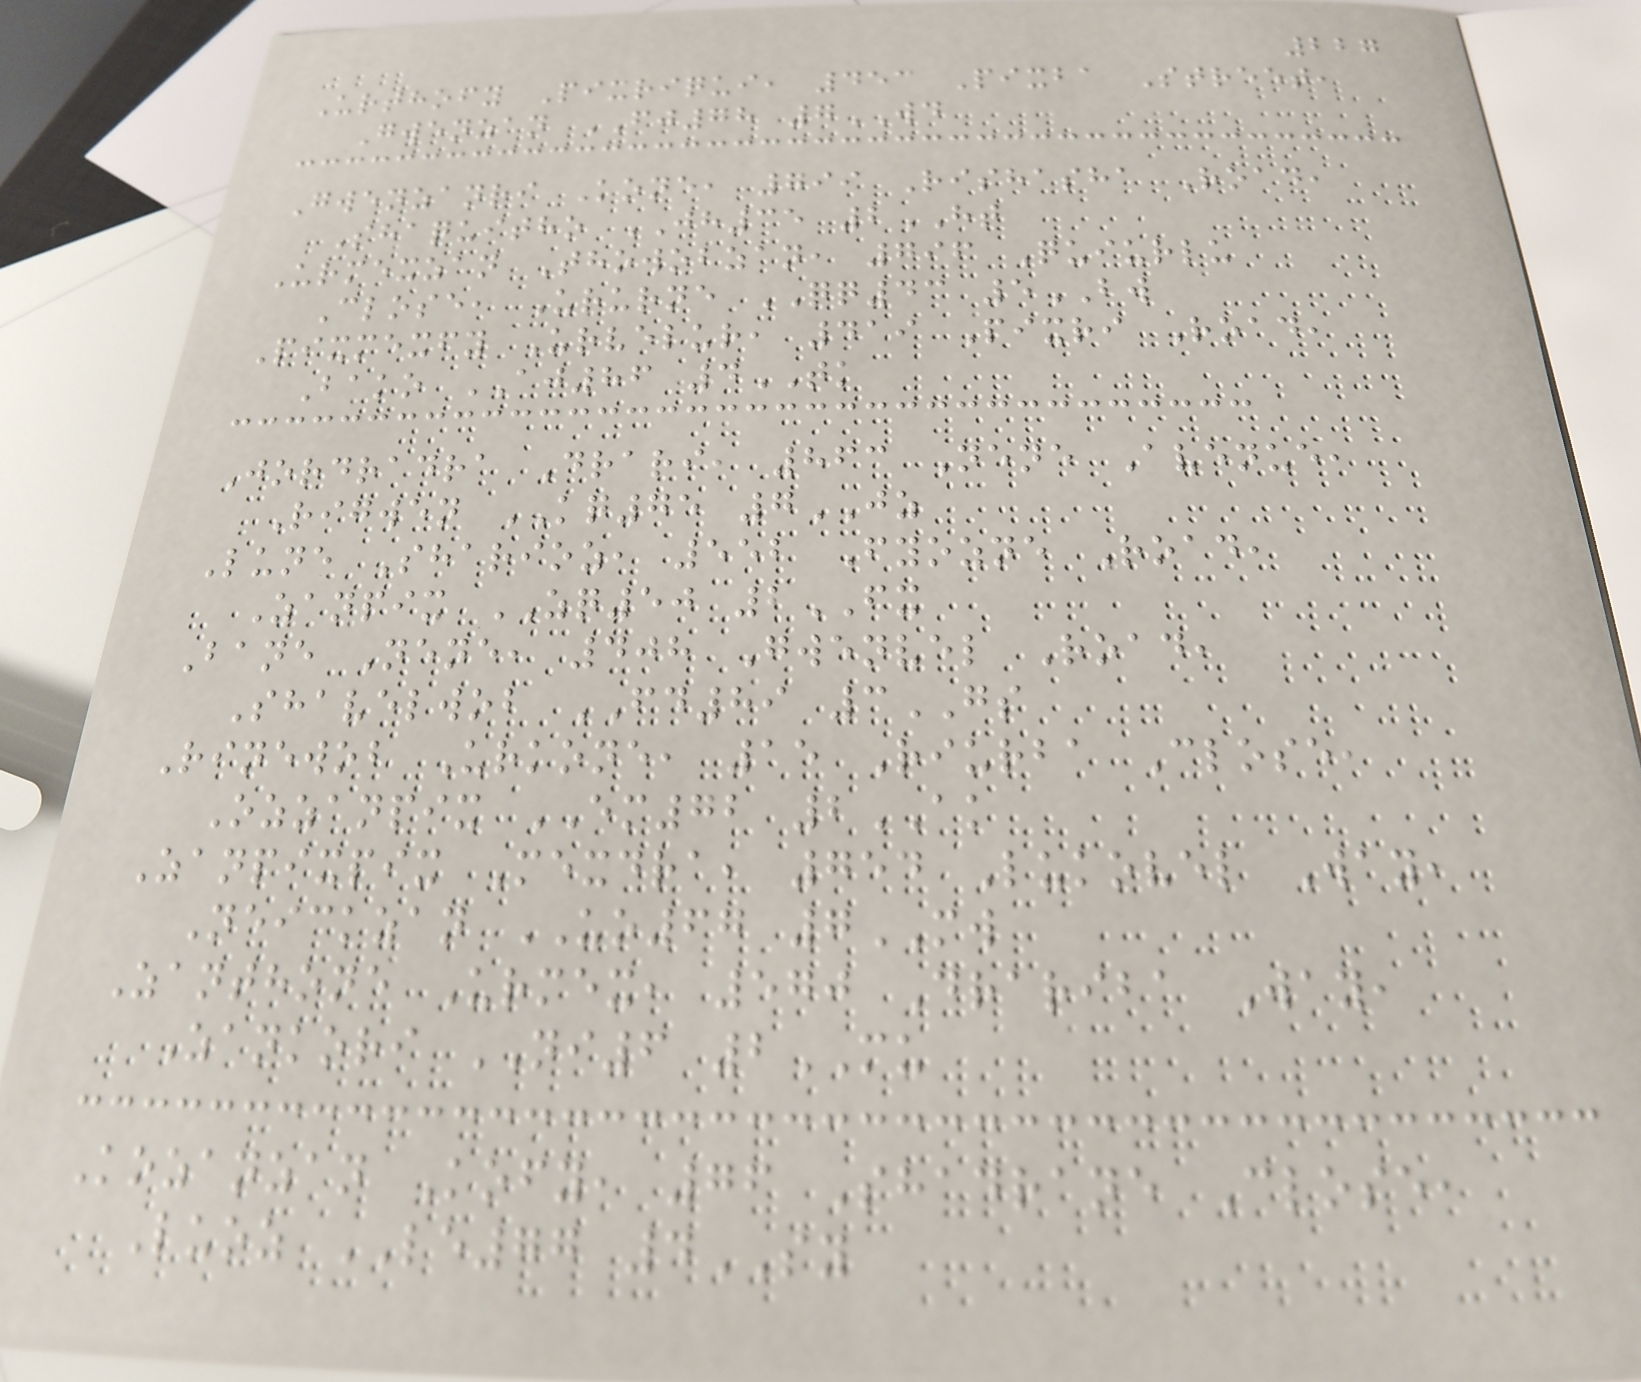227
Urthofy Pixriqui, 453 Pixba Street,
Gwenzan FJ78 7WD
Gwenzanri Kone, 799 Rishasha Road,
Shaquitho JH35 2HT
Urmexzan Thowobzan, 796 Quiurlu
Close, Ururne QQ43 5BW
Pixmexfy Urvelur, 419 Pixri Road,
Bako AJ86 4TK
Jordradra Drari, 863 Nene Avenue,
Rigwen KQ75 7JZ
Lune Sharioz, 552 Fyozne Road,
Zanpix ZQ50 2FX
Bane Nene, 408 Gwenvel Road,
Shavelwob FD89 3GS
Rinewob Urkone, 15 Riurba Close,
Ozzanpix EM72 2AK
Zanpixpix Mexdra, 754 Lukovel Way,
Neickzan UO67 7MW
Zanthone Urmex, 570 Drariba Way,
Zankori NI6 2MU
Kozanzan Kofy, 76 Shadrane Close,
Luoz LE77 4SY
